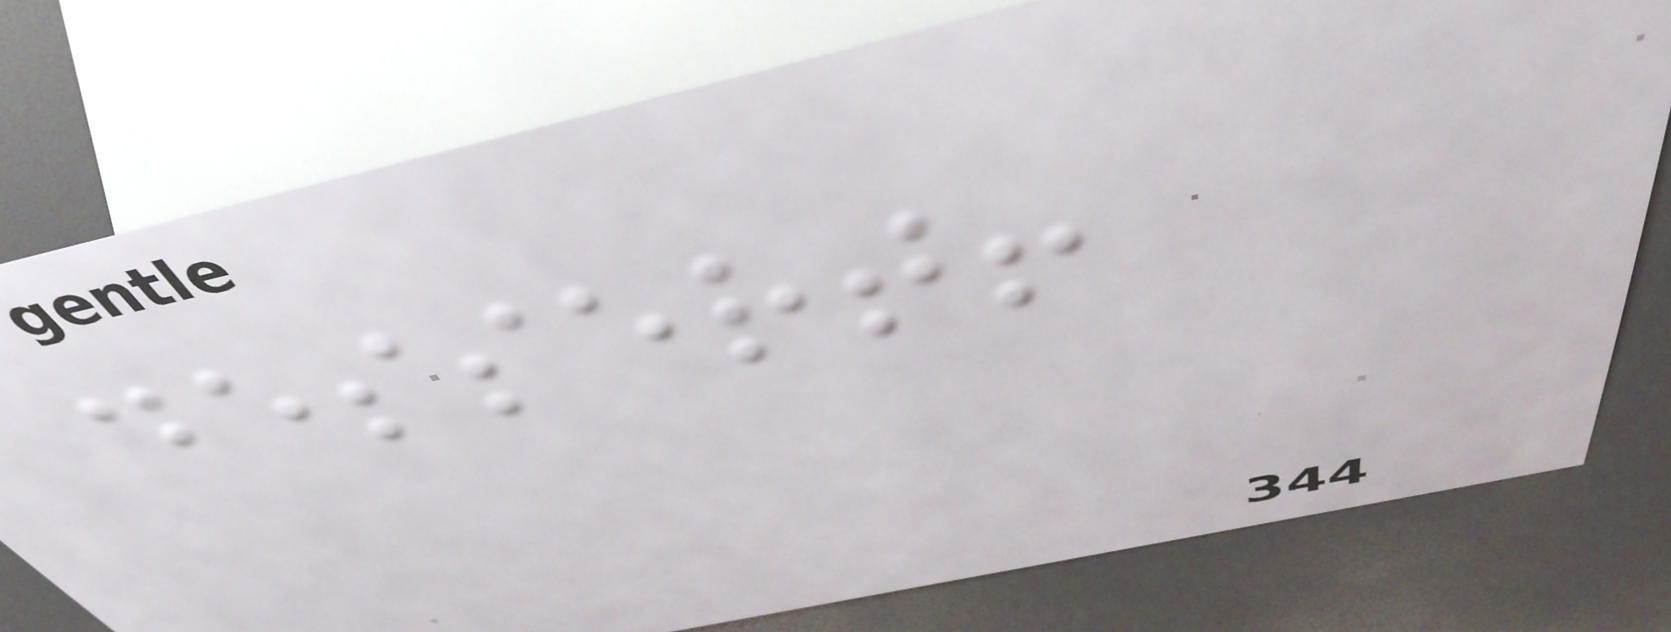dessert!
